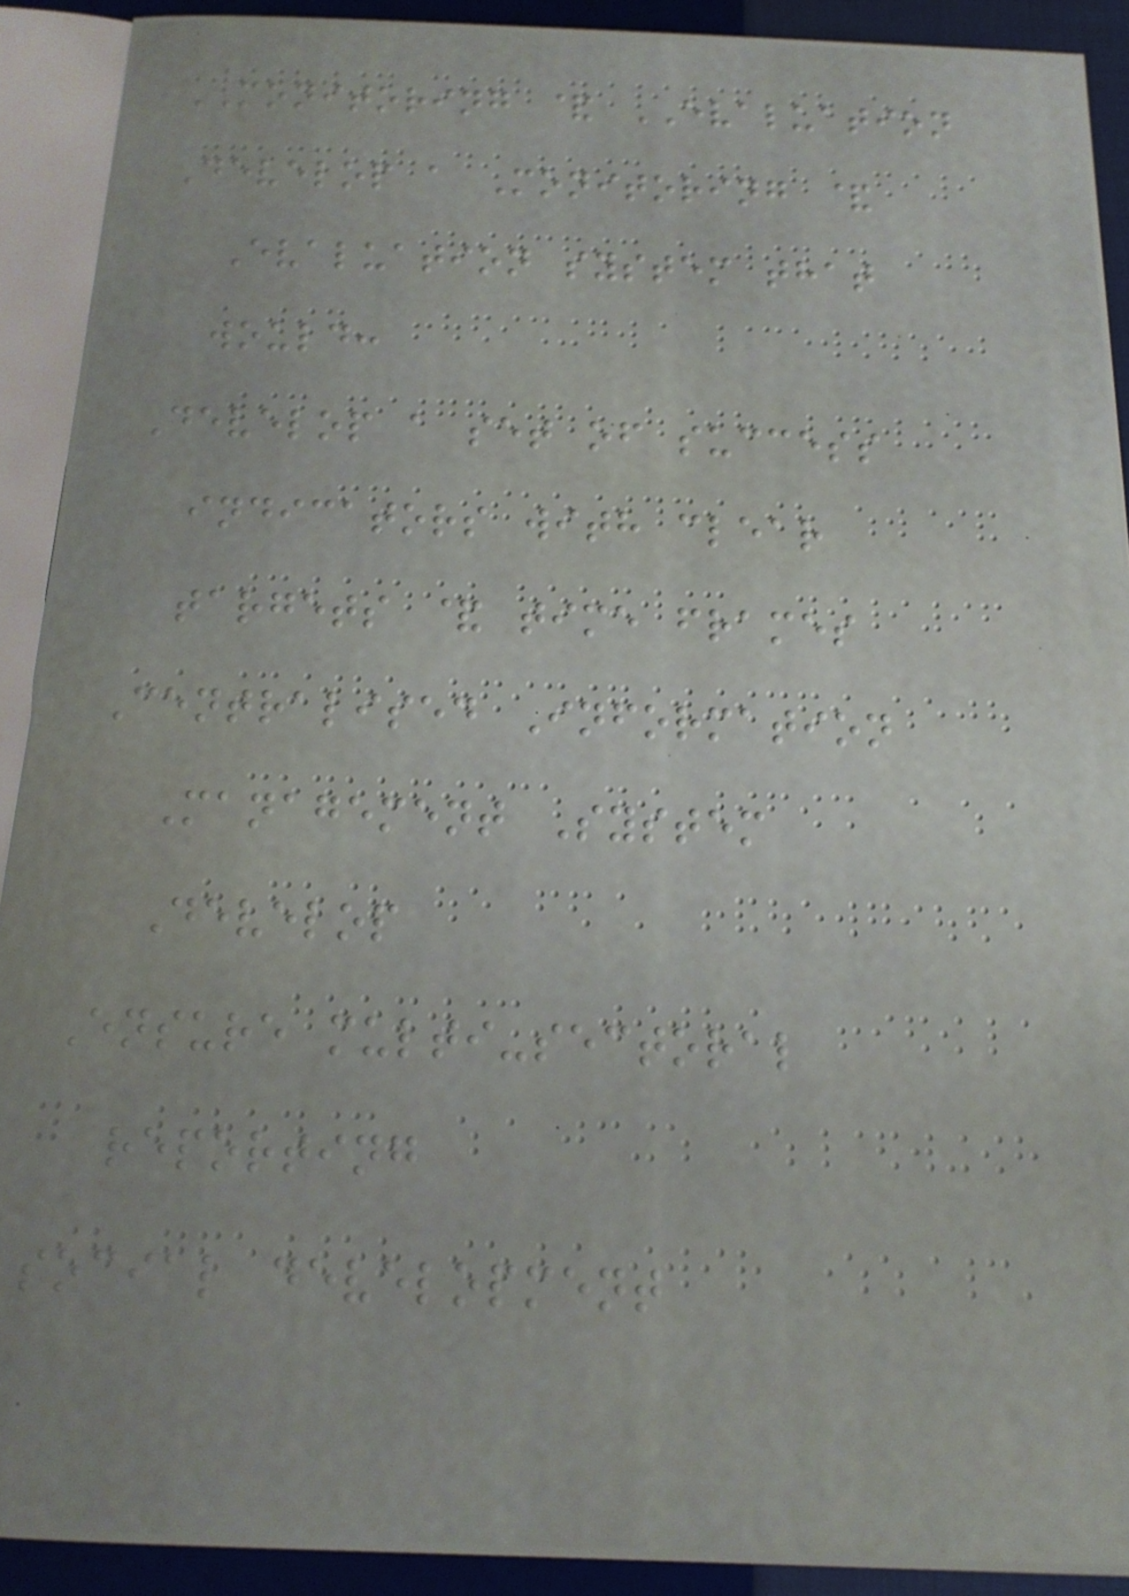MONITORING & EVALUATION
Develop a Monitoring &
Evaluation system that
would:
Develop a set of success
indicators with clear
targets & time frames
Centralised Information
Management System
Develop
Ensure multi-sectoral
reporting
social development
